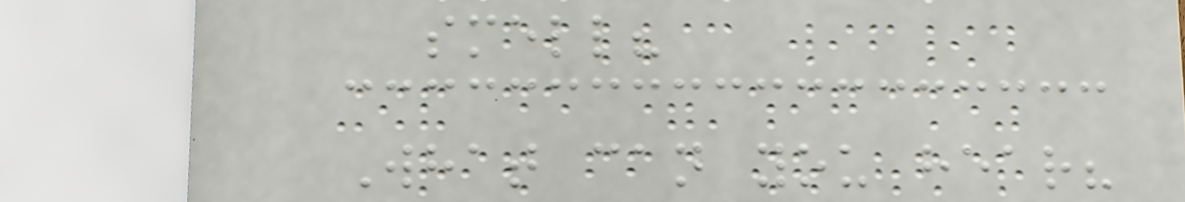smell?
What can you hear?
